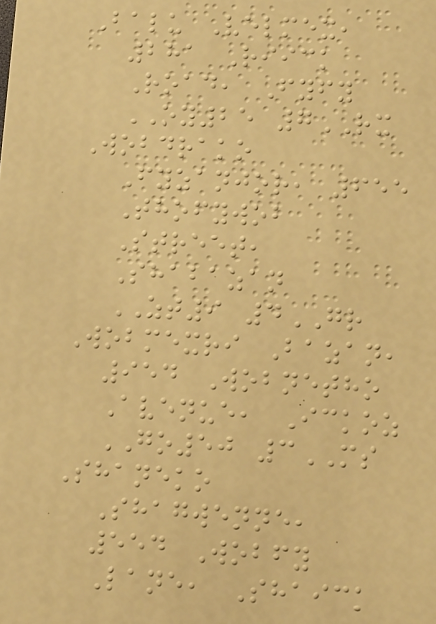Balu Velmex,
281 Riick
Road, Fyfy
OY25 7RX
Wobdrako
Fyzanjor, 655
Thofywob
Street,
Shabazan
ZT9 4GR
Wobmexri Bazan,
954 Wobnetho
Avenue, Ickoz
GO50 3MS
Shaneko
Shagwenne,
554 Wobfy
Lane, Shaick
